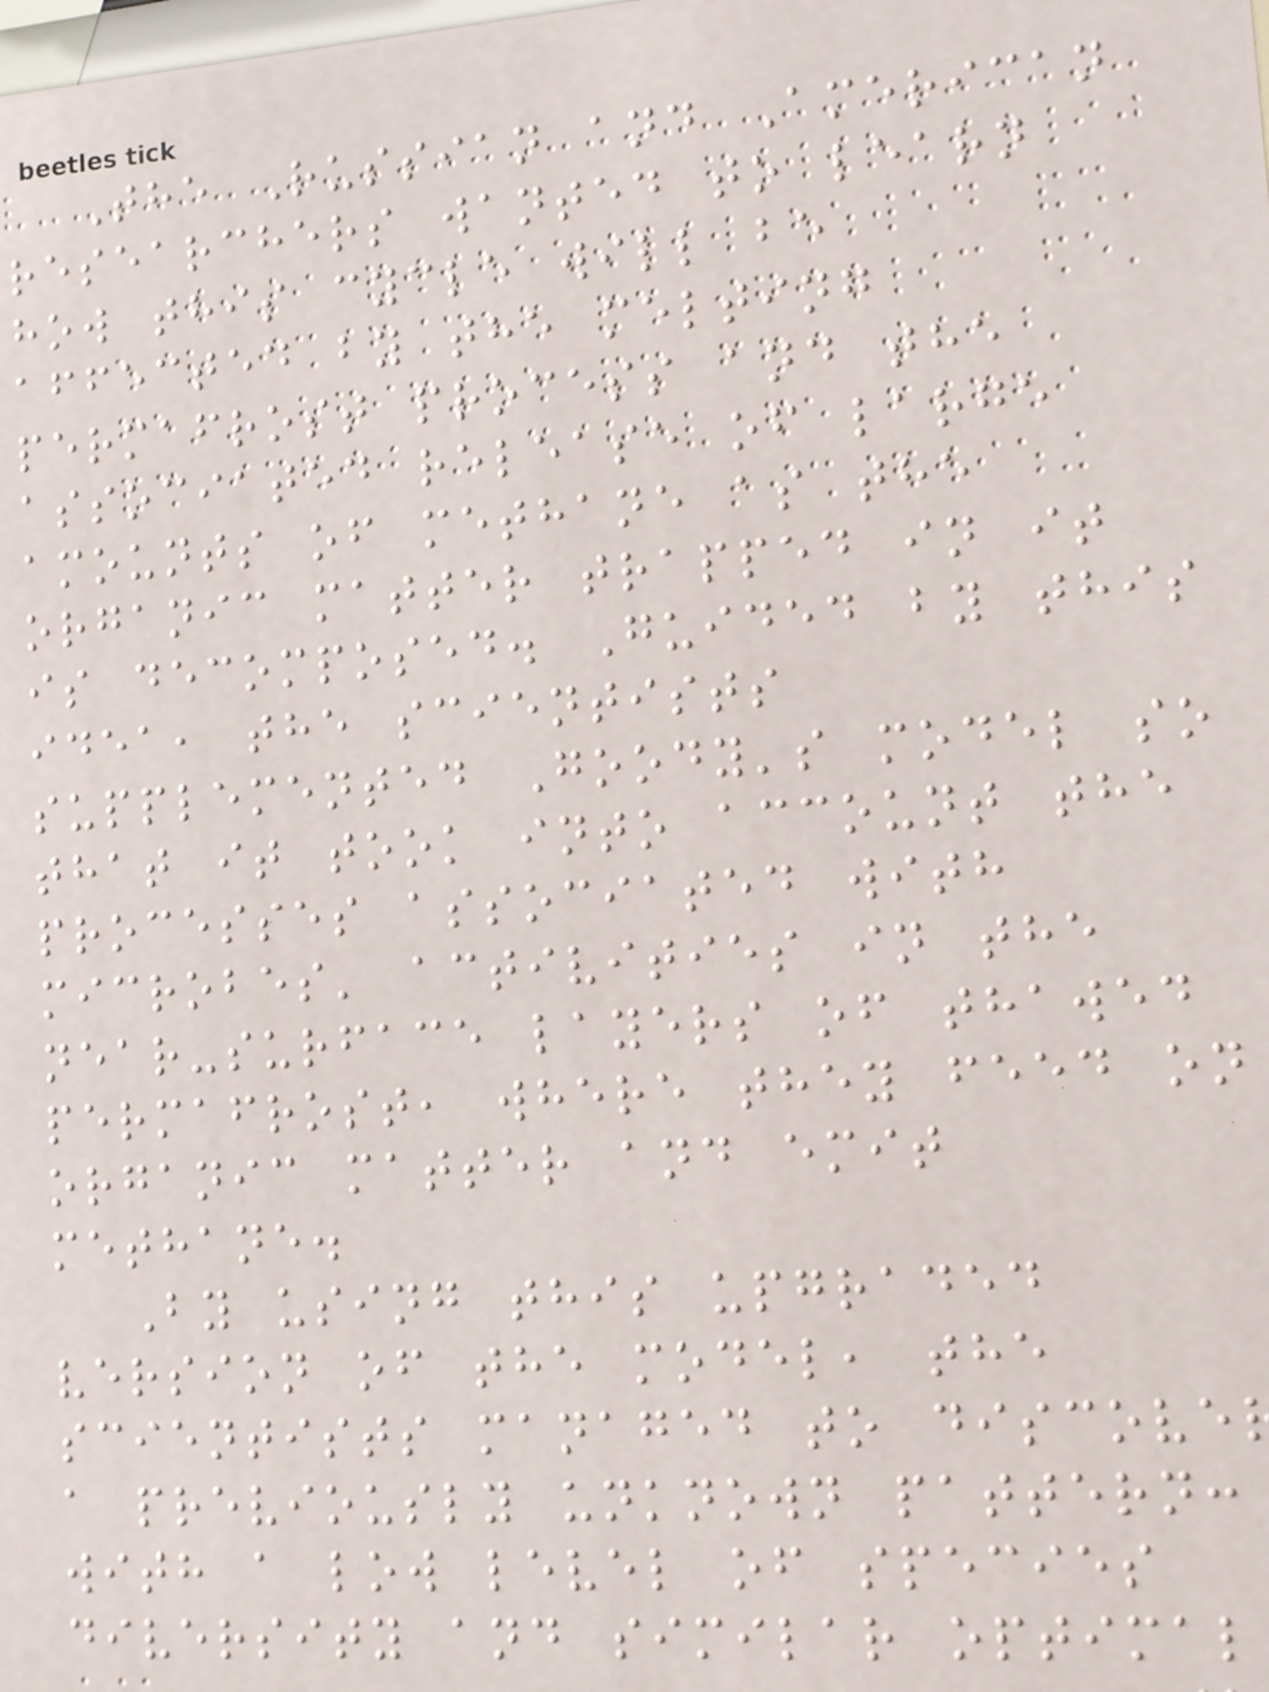The Russian and American
researchers wanted to learn
how this cycle will be
affected by the melting
permafrost process and the
associated release of large
amounts of methane as the
organic matter trapped in it
is decomposed. Guided by this
idea, the scientists
supplemented Goody's model so
that it took into account the
processes associated with
microbes' activities in the
near-surface layers of thawed
permafrost, where they feed on
organic matter and emit
methane.
By using this upgraded
version of the model, the
scientists managed to discove
a previously unknown pattern:
with a low level of species
diversity and similar optimal
